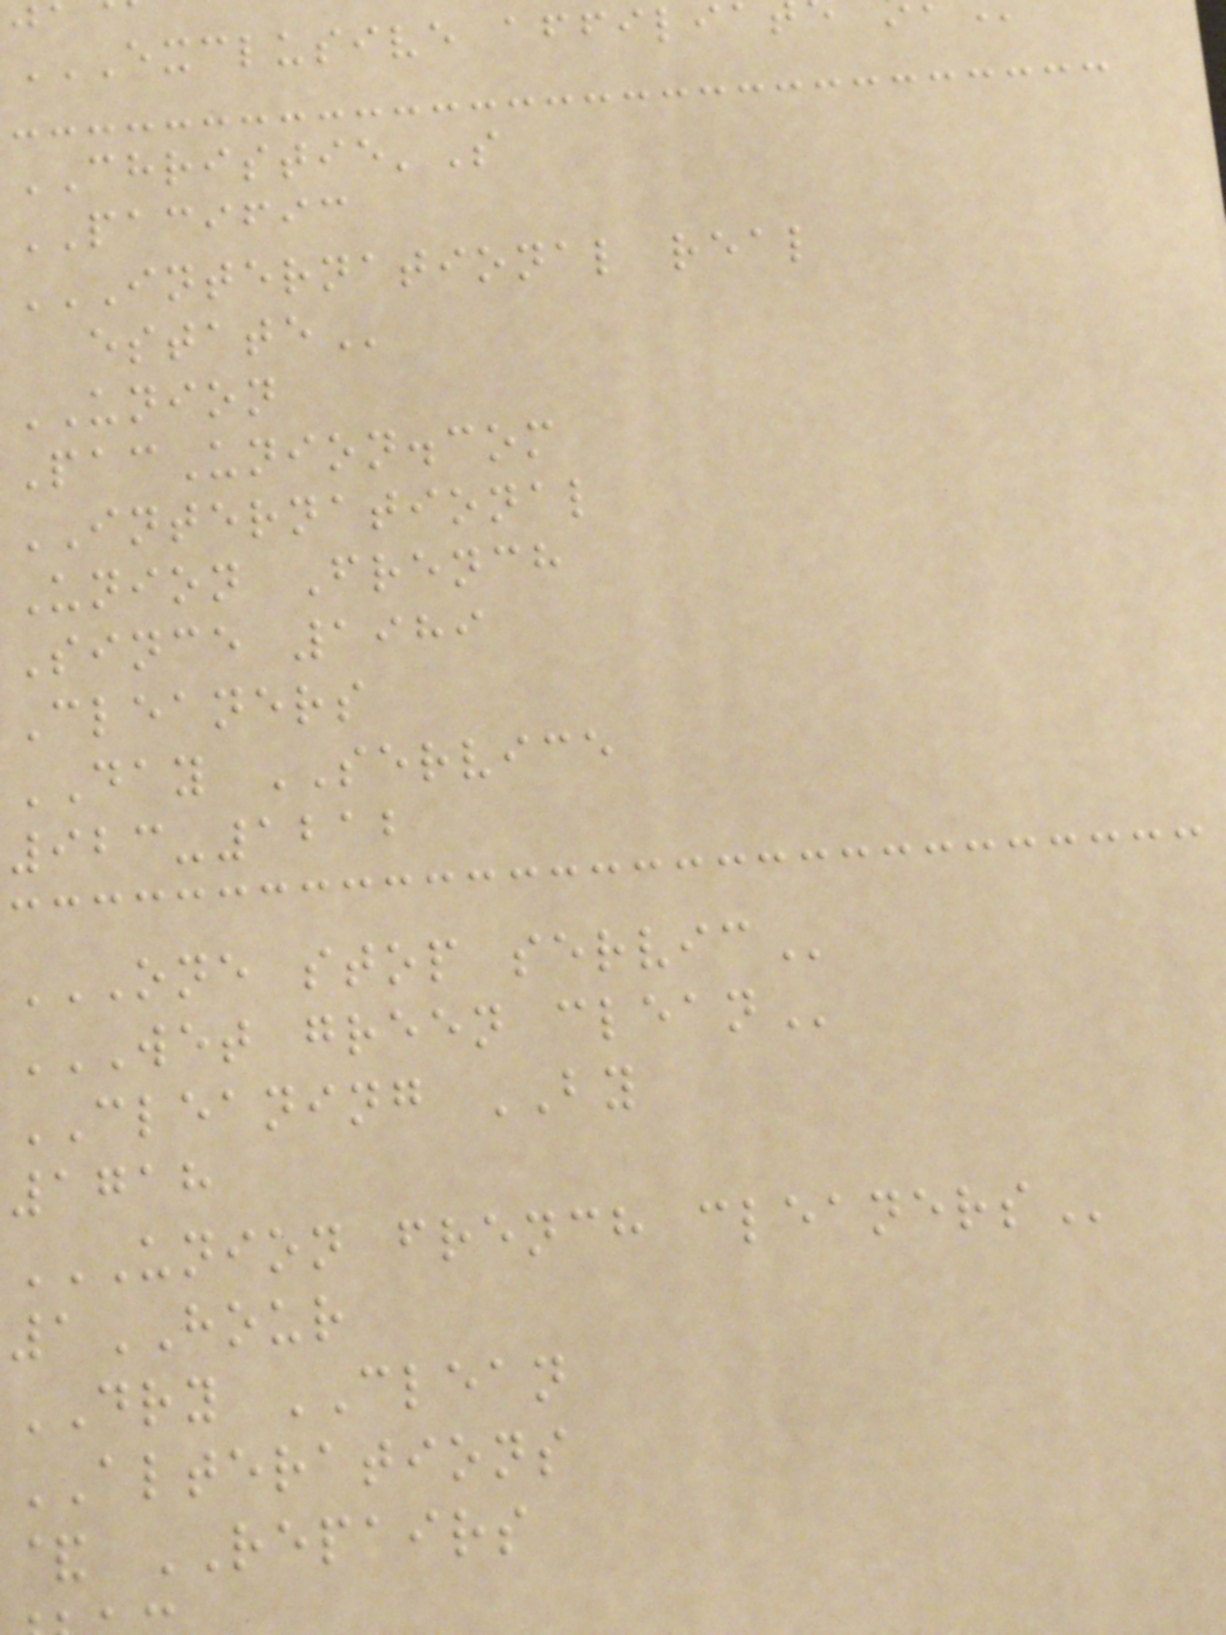CHRISTIE'S
PACIFIC
INTERNATIONAL REAL
UNION
PacUnion.com
INTERNATIONAL
Union French
Since 1989
Cleaners
DAY SERVICE
923-1212
ONE STOP SERVIC
WET GREEN CLEAN
CLEANING BY
1718
UNION FRENCH CLEANERS
1HOUR
DRY CLEAN
ALTERATIONS
& REPAIRS
